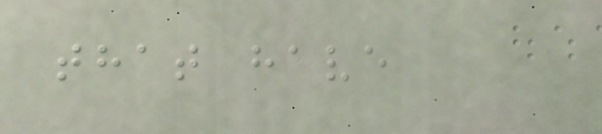that have
